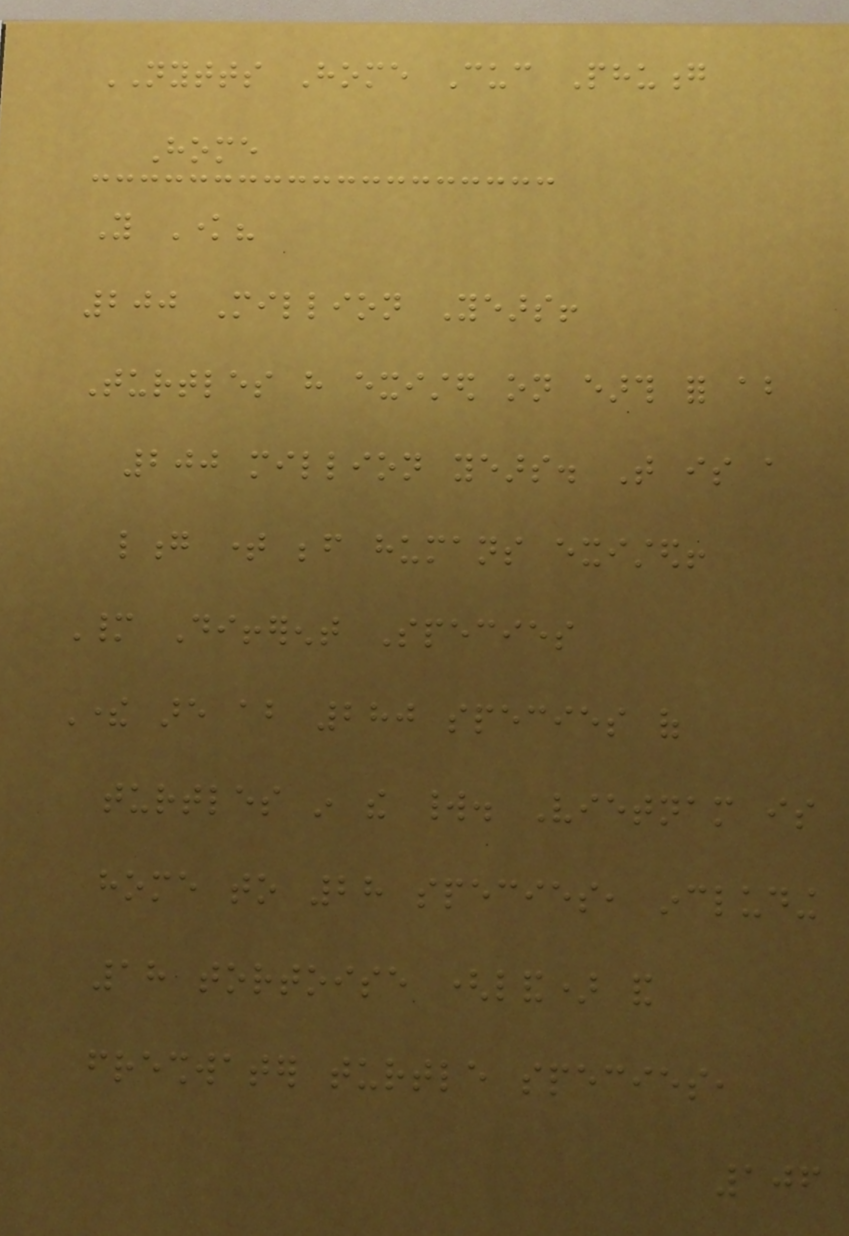NYTTS Home Cuc Phuong
Home
You Know?
200 Million Years!
Turtles have existed on earth for about
200 million years. That is a
long time before humans existed!
Many Different Species
There are about 280 species of
turtles in the world. Vietnam is
home to 28 species, including
18 tortoise (land) and
freshwater turtle species,
106
